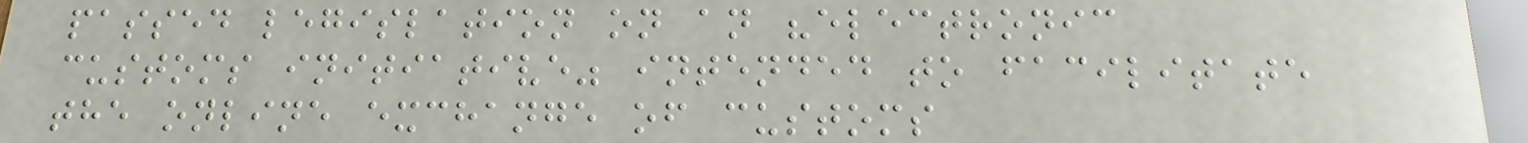passed legislation on an "electronic
customs initiative" intended to facilitate
the online exchange of customs
